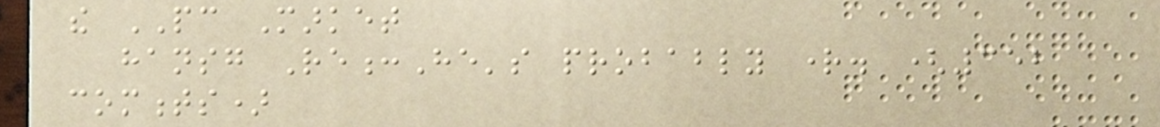the PC Market
hansg Re:He's probably right. (352
comments)
